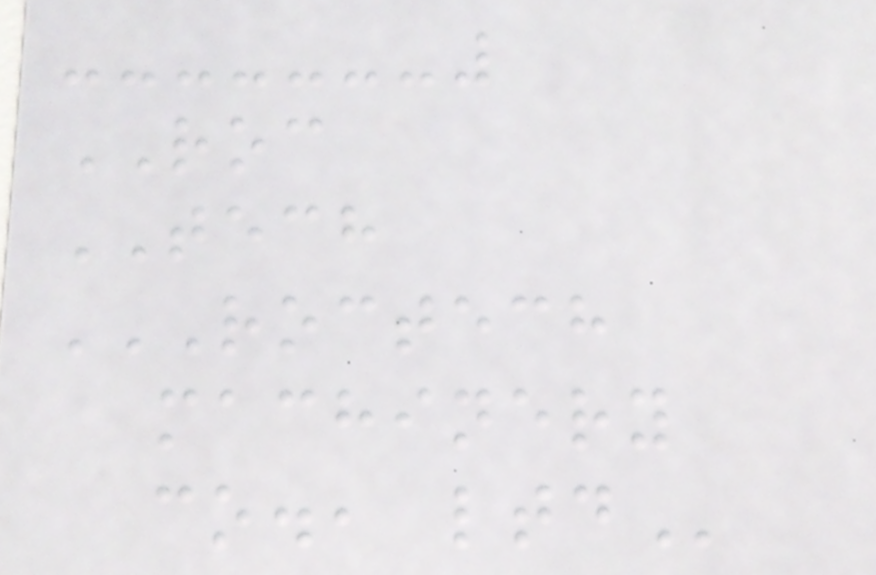ROC
TECH
ROCTECH
MACHINERY
CO., LTD
